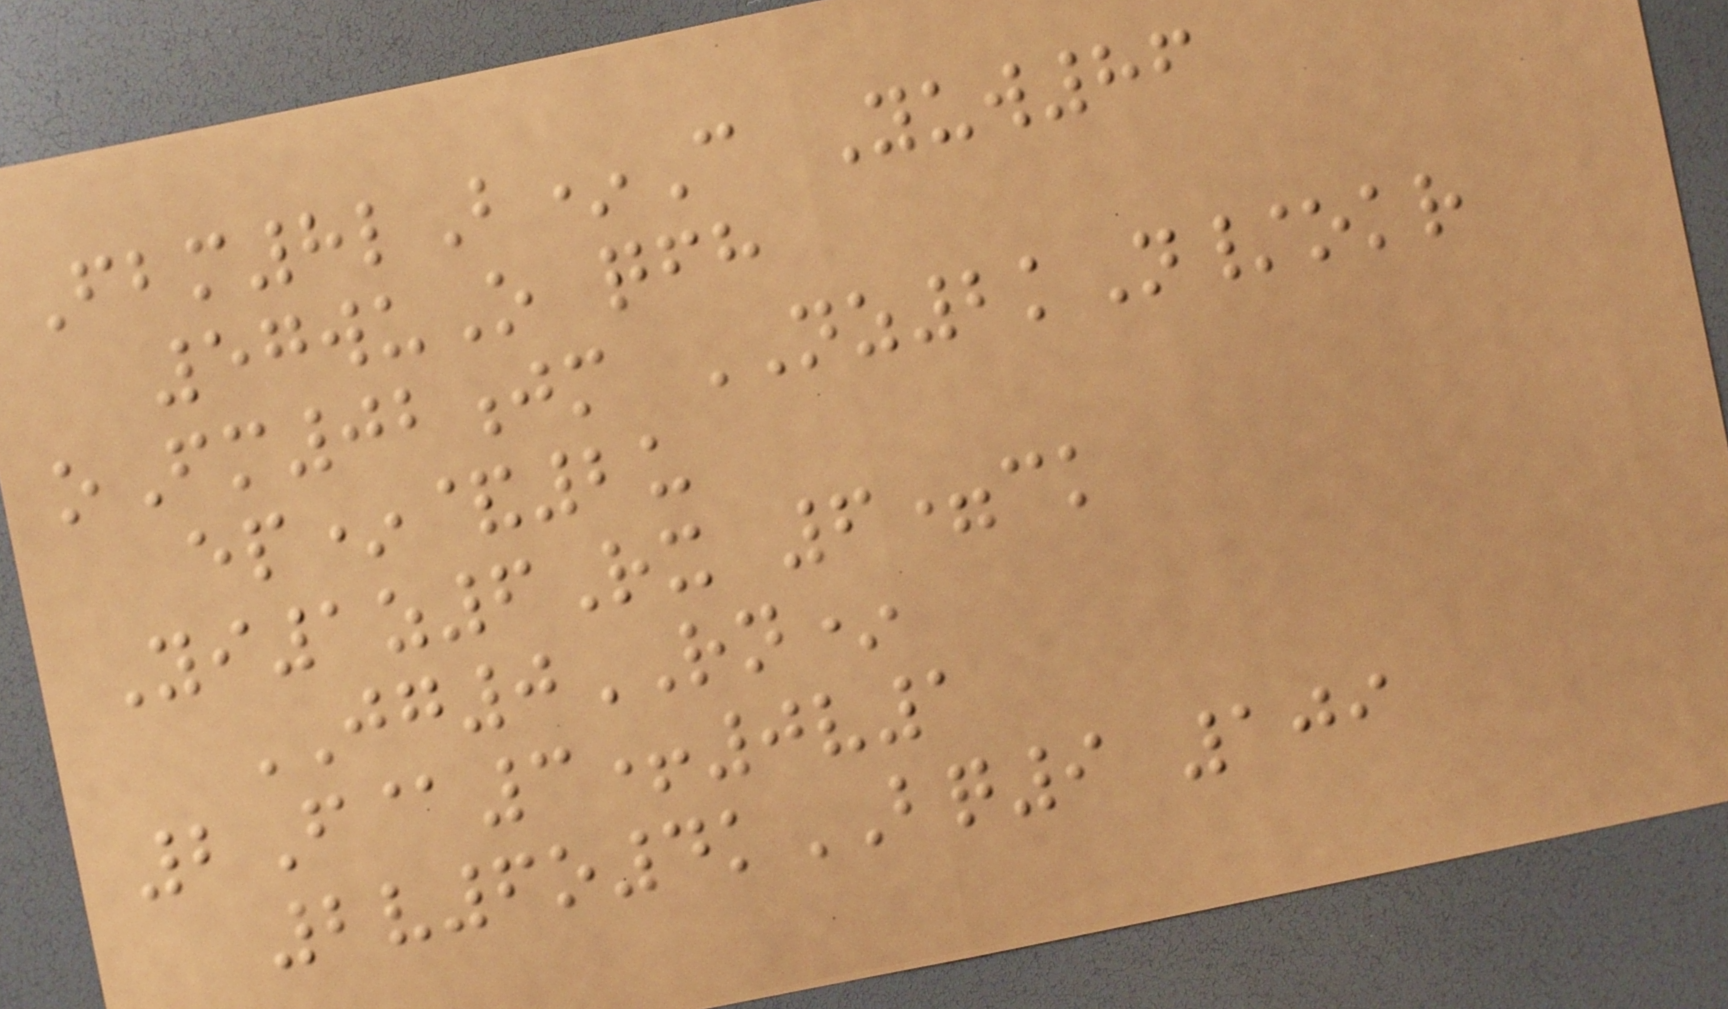Fbm8lB*C Yuw86
57wuO qfh
oFm02jm NZ2kN/okr
ep*&2u
Yi1z6Rx 6=ck
JG0RN*
2F@3+0v1
2v6o4kBQ9 109
